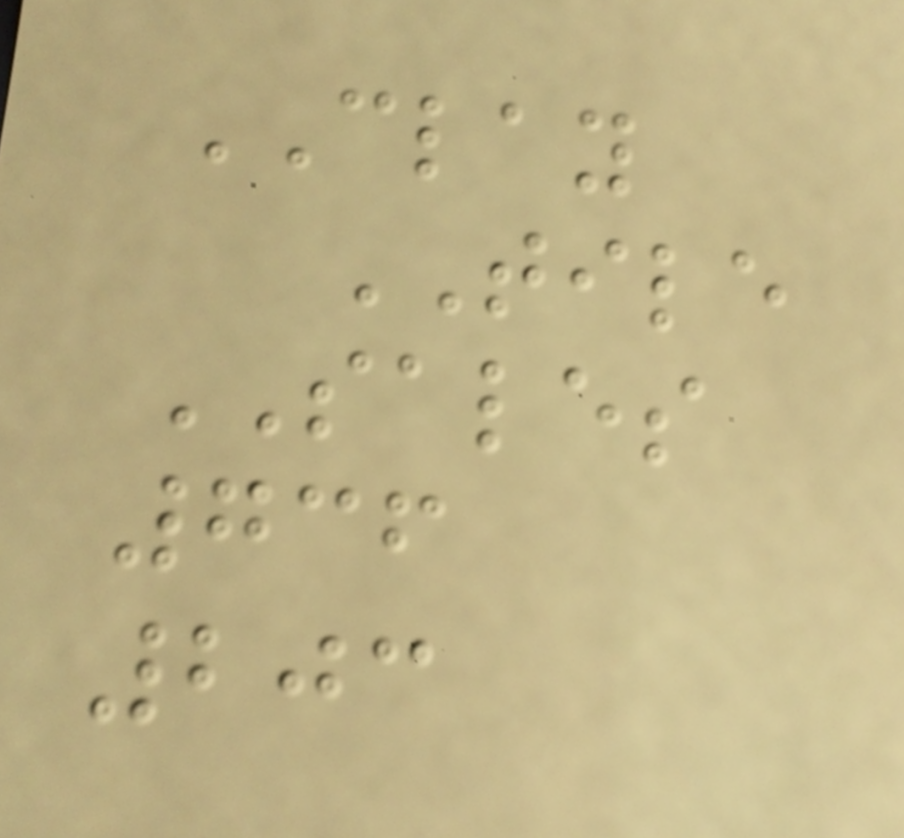CLAY
TILE
SALES
736
203
